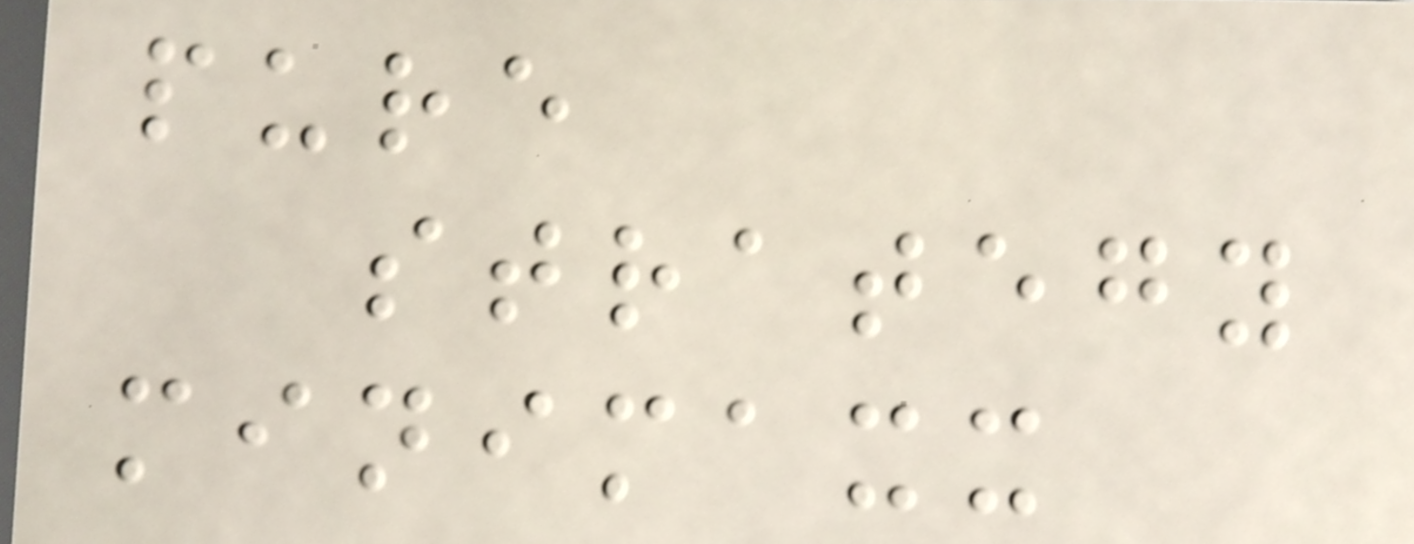pure
strategy
minimaxx
